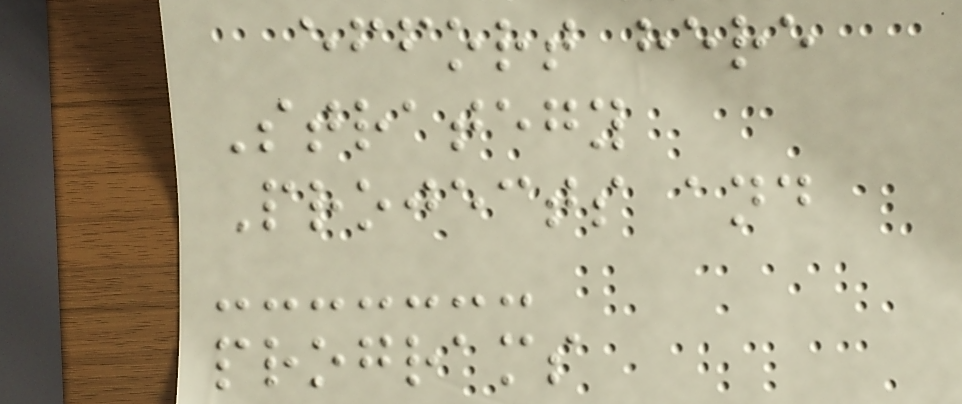effort here
Strategy
Projects and
programs
